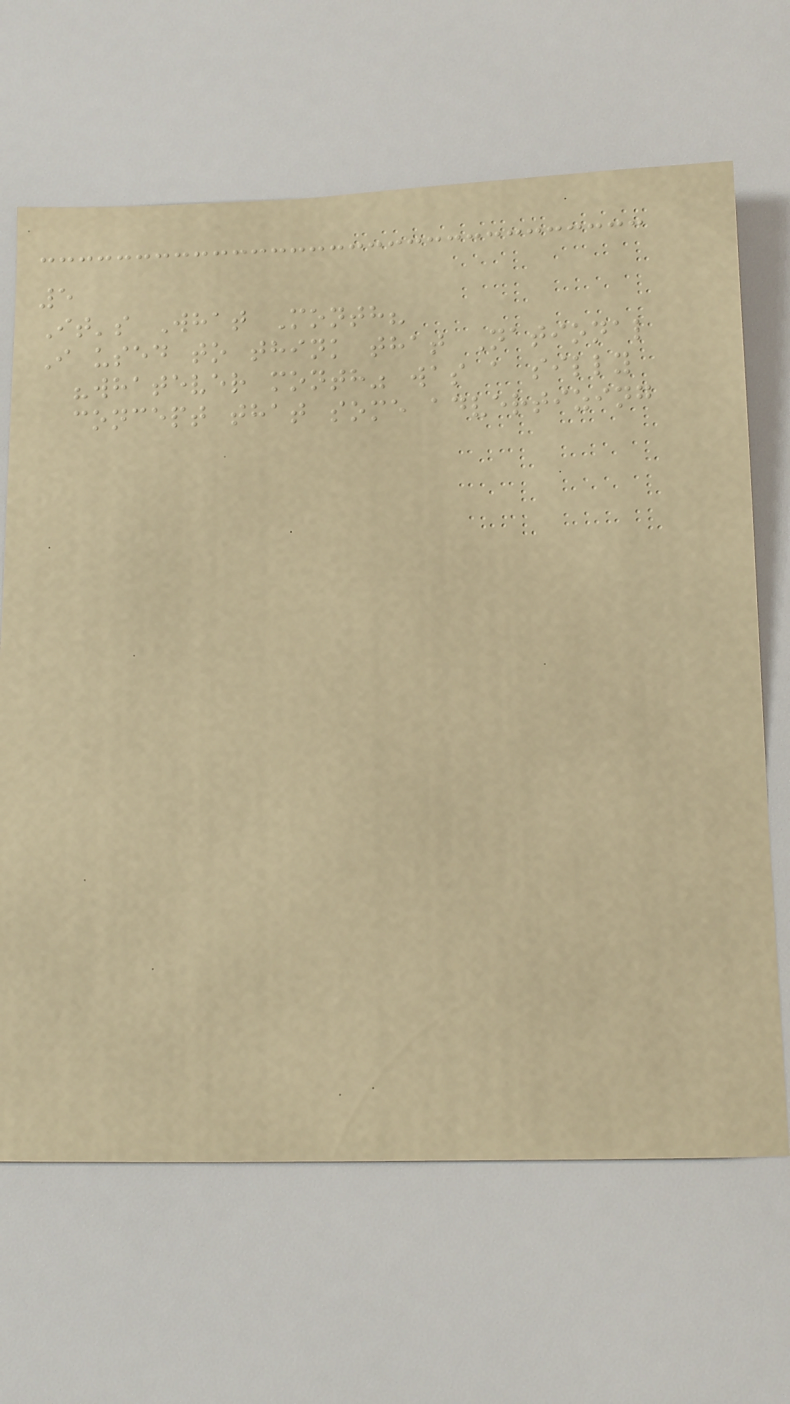5
It's What Month?
I used to think that National
"whatever month" was a silly
concept that some advertizing
